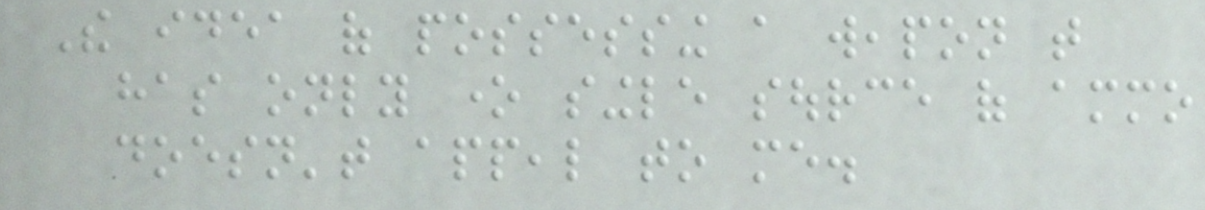The idea of possessing a weapon that
has only one single source of ammo
doesn't appeal to me.
